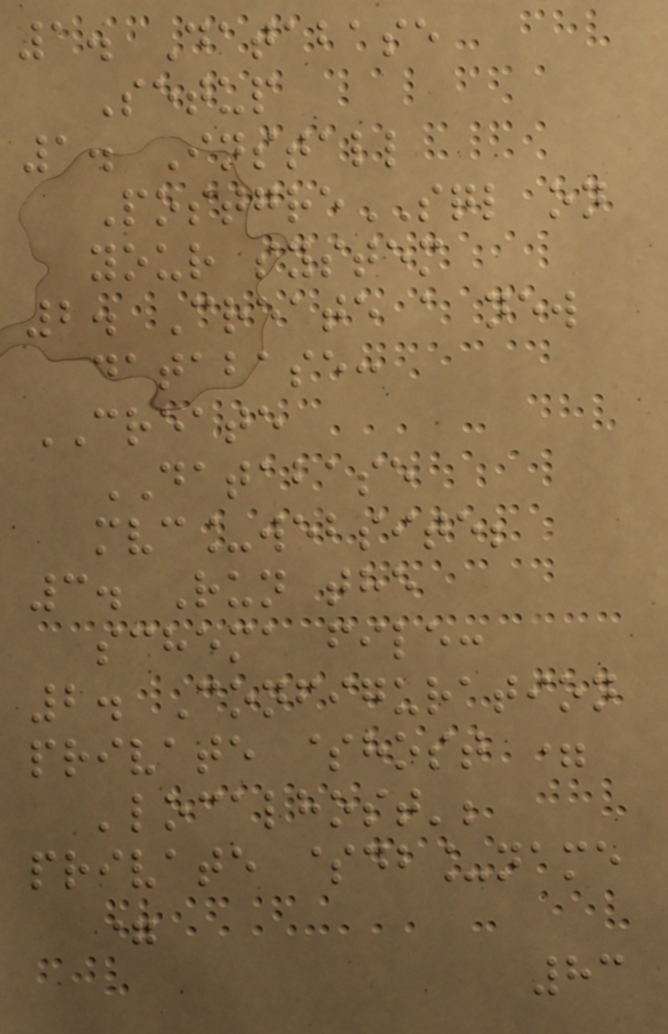1. Database
Setup
1. Install
PostgreSQL on
your system
2. Create a new
database:
CREATE
DATABASE
mvc_website;
3. Run the
schema file:
2. Configuration
private $host =
'localhost';
private $db_name
=
83
